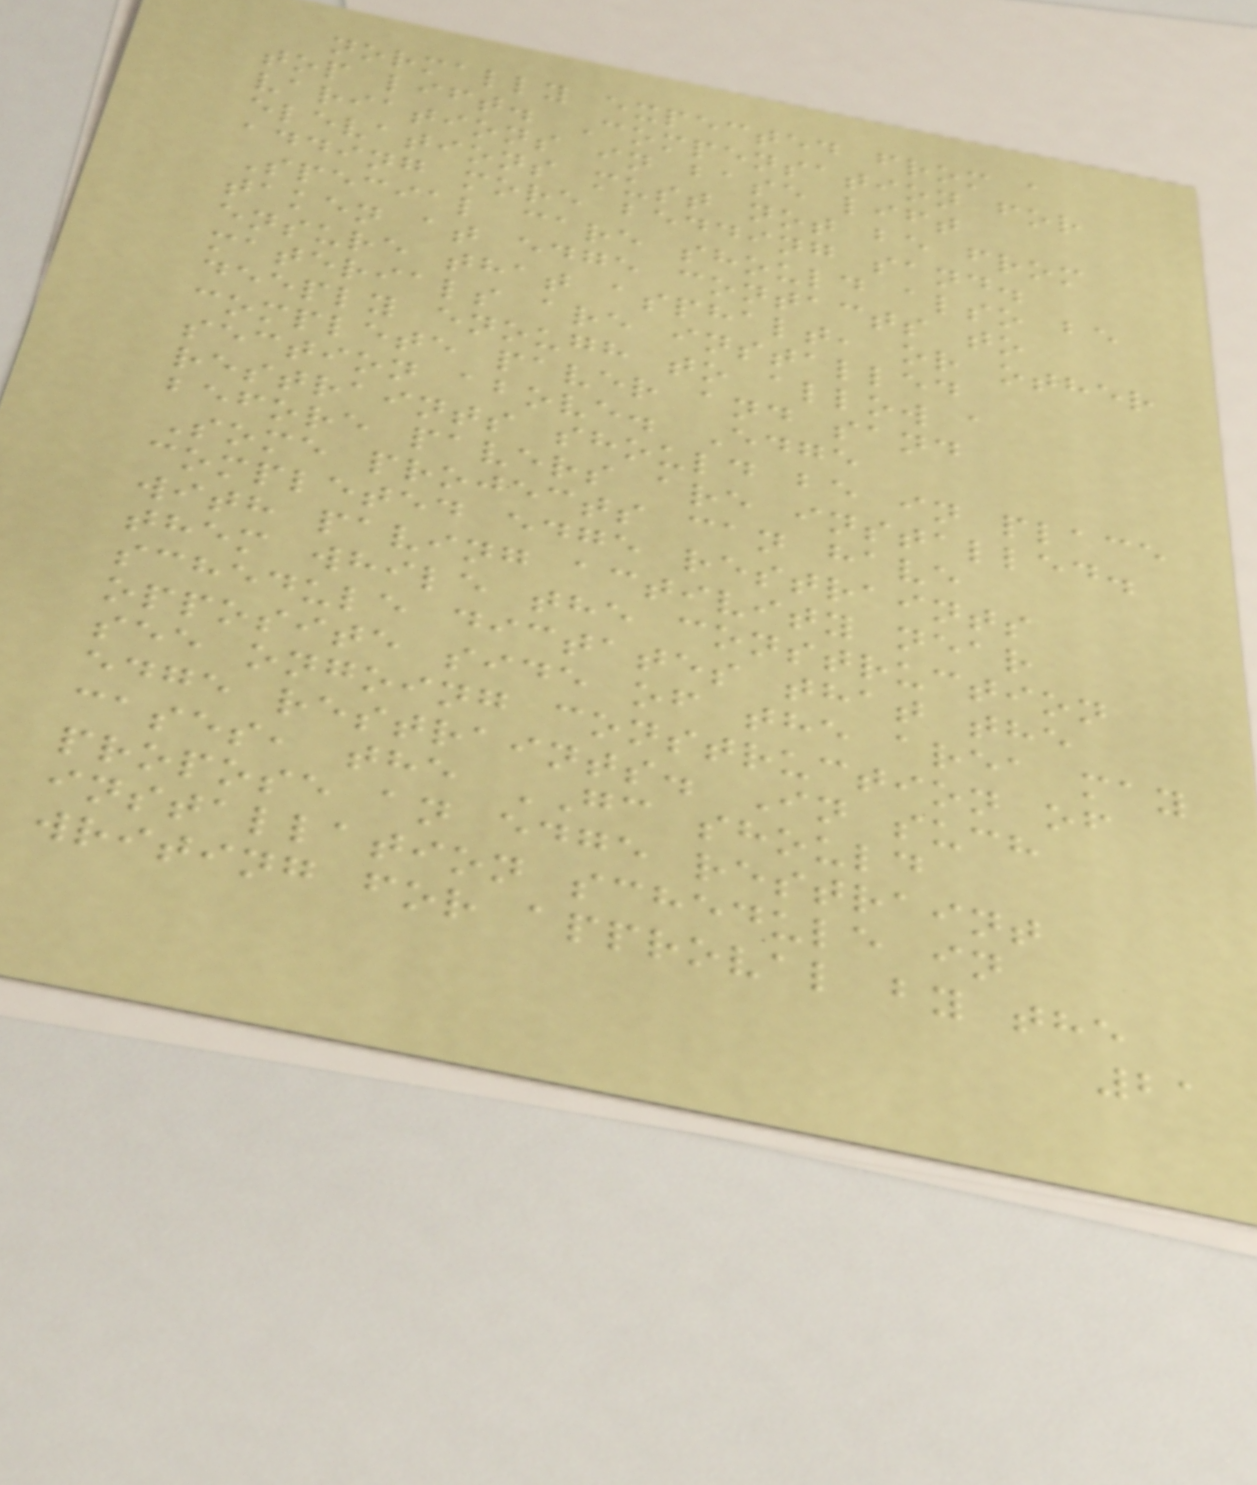normally expected from a
top lift. Compensation for
variations in base lift
elevations must not be from
adding more bedding sand.
Special care should also be
taken at edge contacts to
ensure that asphalt, or other
materials are installed
deeply enough to allow a
complete paver and sand
section above. Edge
restraints should be in place
before pavers are installed.
Some projects can have
completed edge restraints
with paving activity near
them while the construction
schedule dictates that the
opposite side of the area may
see ongoing construction of
edge restraints. In such
cases, the GC should
propose an edge restraint
installation schedule in
writing for approval by the
21
